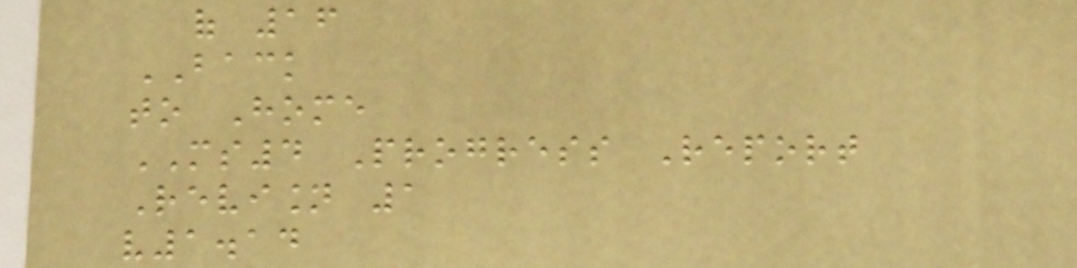of 16
BACK
to Home
MS4 Progress Report
Revision 1
v1.14
